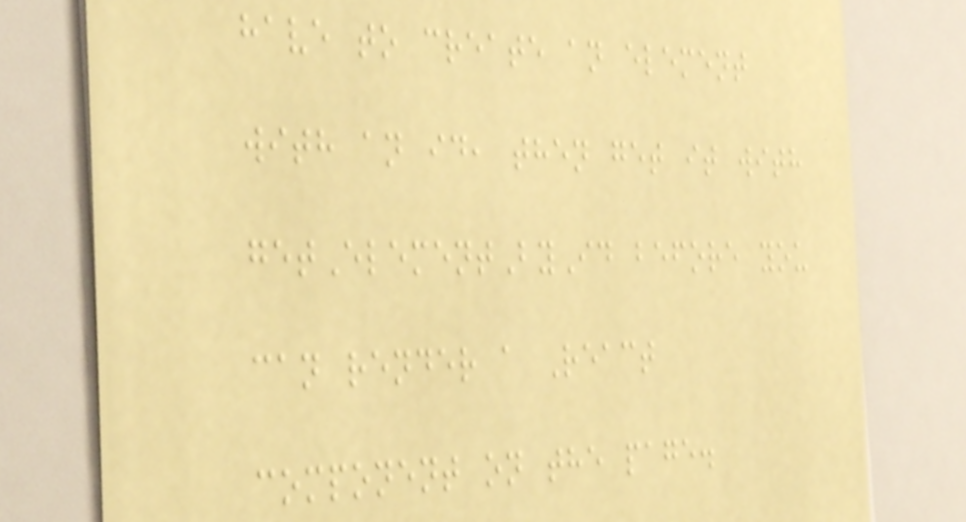have to create an element
with an id, then get it with
getElementById before you
can render a React
component on the page.
